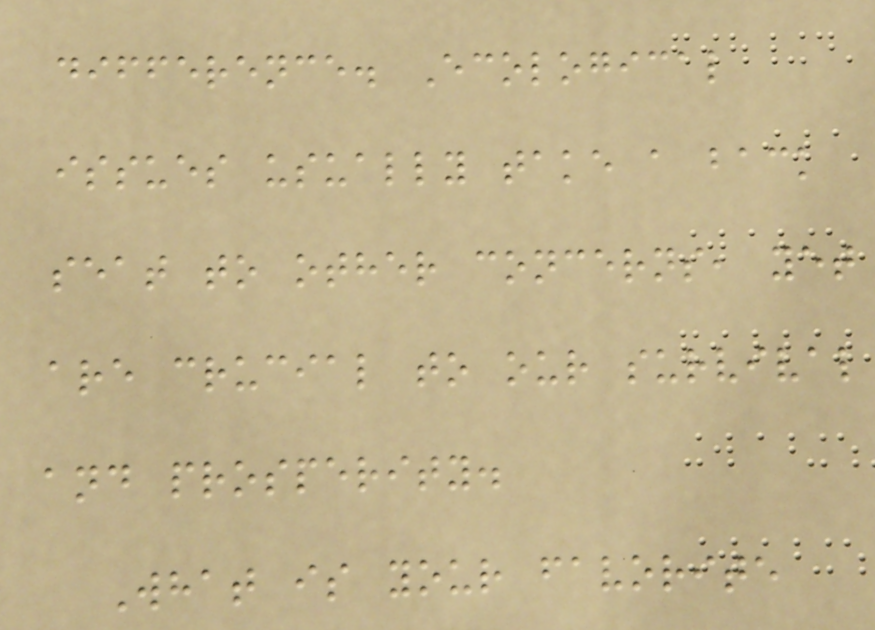difference. Ecological
issues usually take a back
seat to other concerns, yet
are crucial to our survival
and prosperity.
What is your favorite
